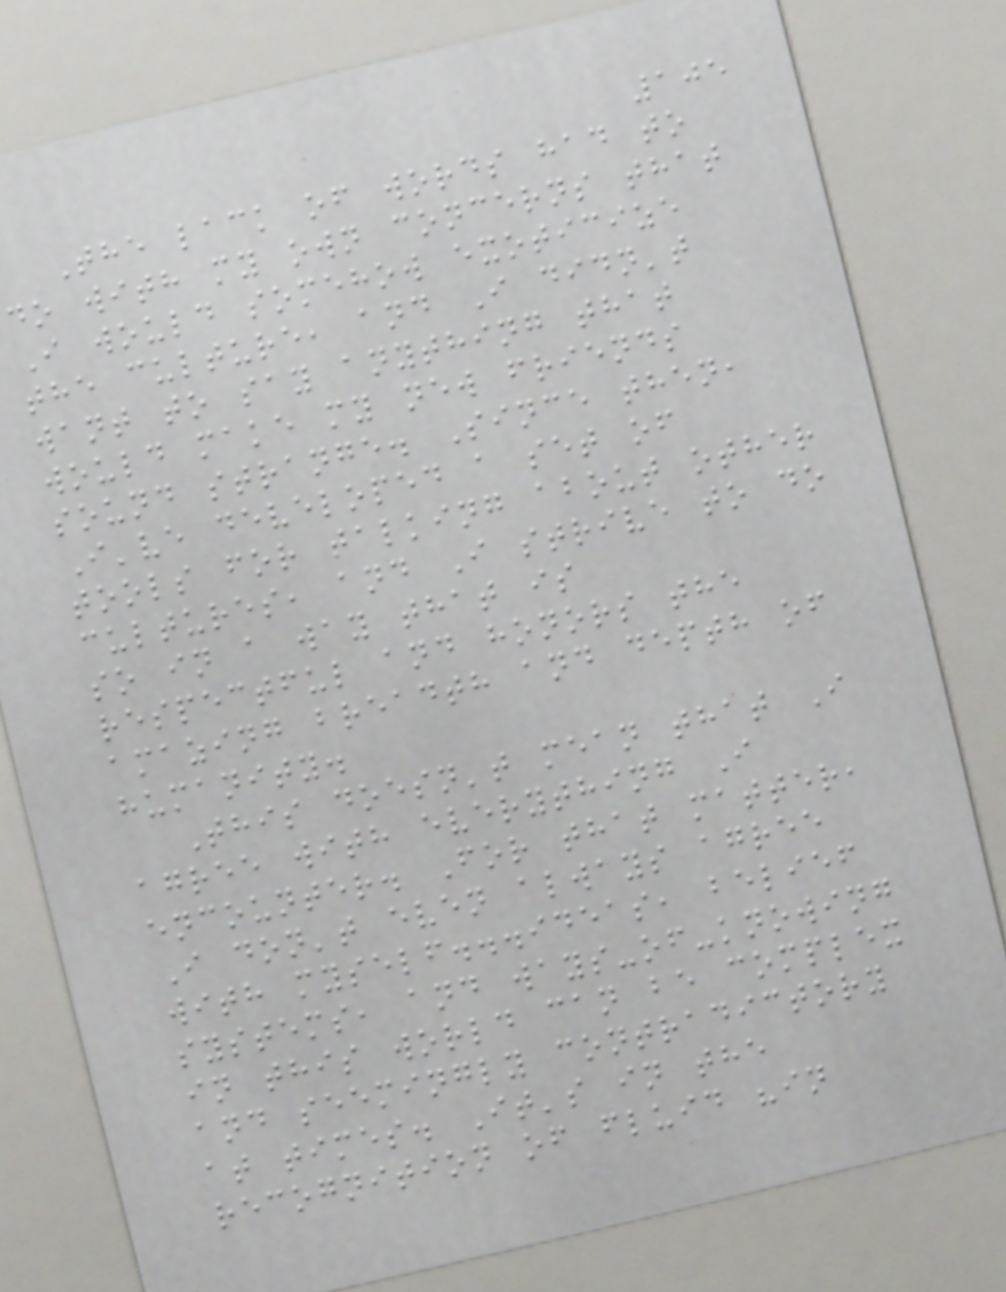105
The lack of words had to
do with my own concerns that
I would somehow exoticize
the culture, and I didn't
want to say anything that
would make my new friends
sound strange. Since then,
I've developed a set of
tools for talking about other
cultures, and I strive to do
so in a way that is
respectful and honors the
amazing breadth and depth of
humanity.
This doesn't mean that I
agree with everything I
encounter. For that matter,
I don't even always agree
with myself...ideas, belief
systems, and ways-of-knowing
in this world can be complex
and seemingly contradictory
at times. It's in the
recognition of fluid "in
